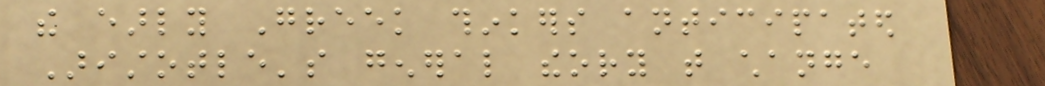the early Greek thinkers anticipated
Aristotle's general theory that change
